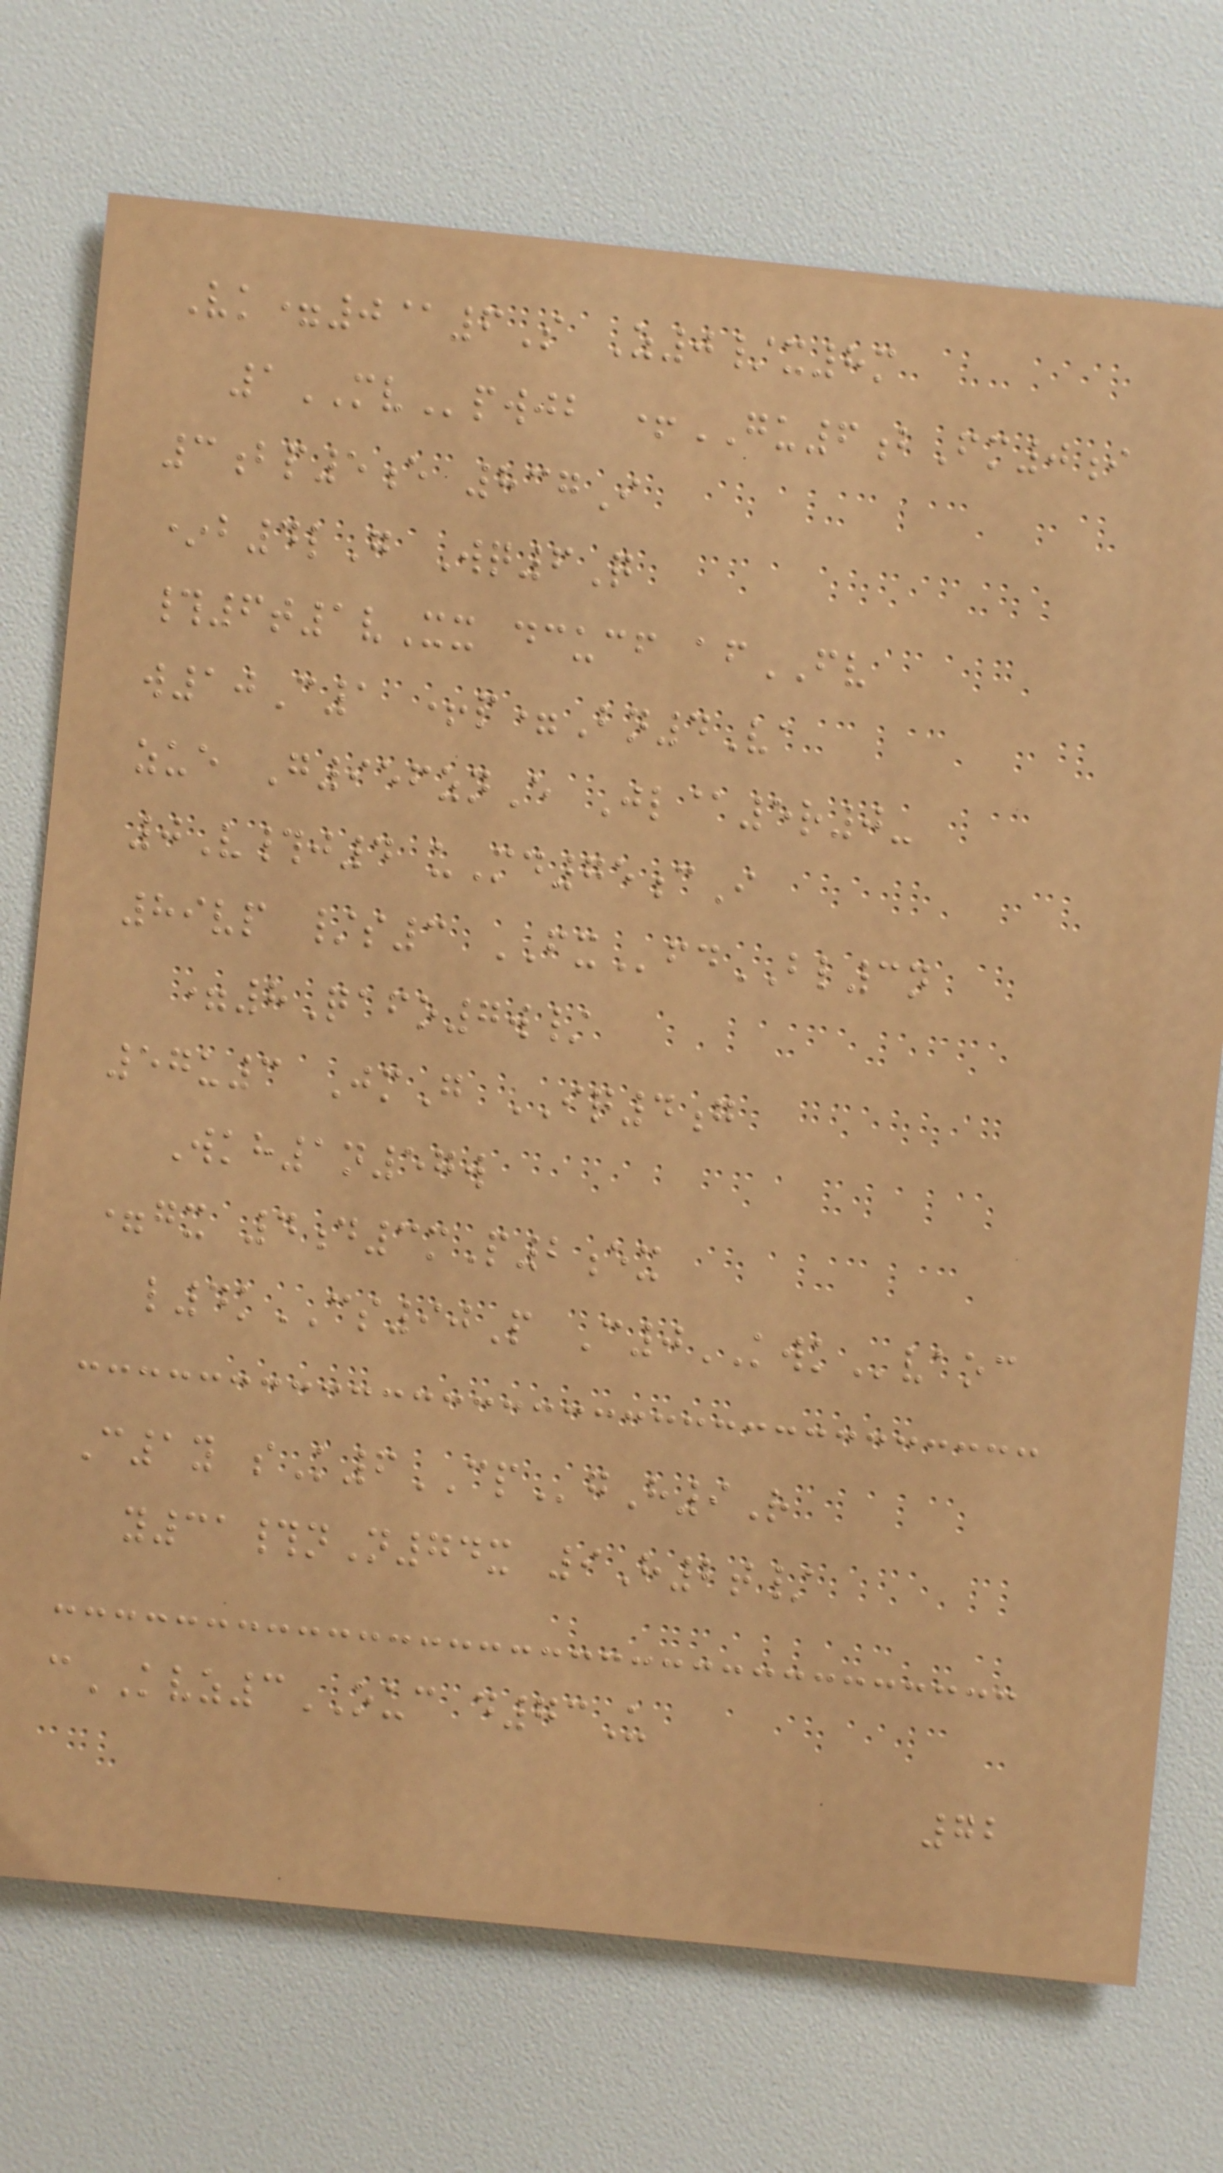Vk=0@6S Z0/x8m
1MVpwjb +GU6bFm0i
3bp5e 837I
*b4lG Wq6Q
#6t1vXx dcucf afFV
w10C1 +p=Bn4Va
zue G956znE Jl@5r0-
0V#j4 uMd75cI
89vp /s3 FXfdBL3n
=8Qafo7w/
57u3 JmG IQ4g
Wkh1n57w
=gx 4d3mP2ex
l4kCS90P C0KWKvaoc
C1y sK6CPgH9R
y31#nN74x 9H2t/
cKVZ3OUC d73U
72
